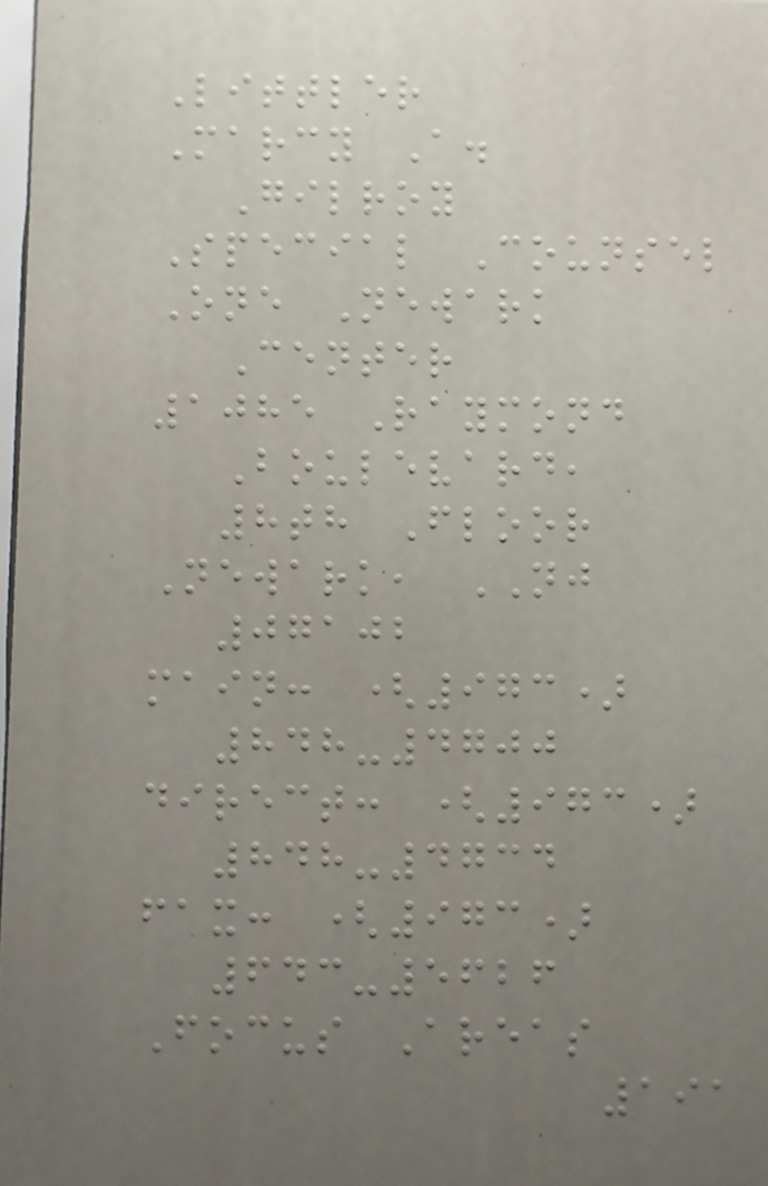Littler
Marcy A.
Gilroy
Special Counsel
One Newark
Center
1085 Raymond
Boulevard,
8th Floor
Newark, NJ
07102
main: (973)
848-4700
direct: (973)
848-4734
fax: (973)
643-5626
Focus Areas
191
